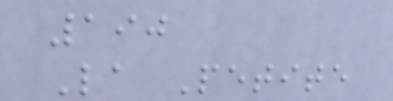190
La Petite
